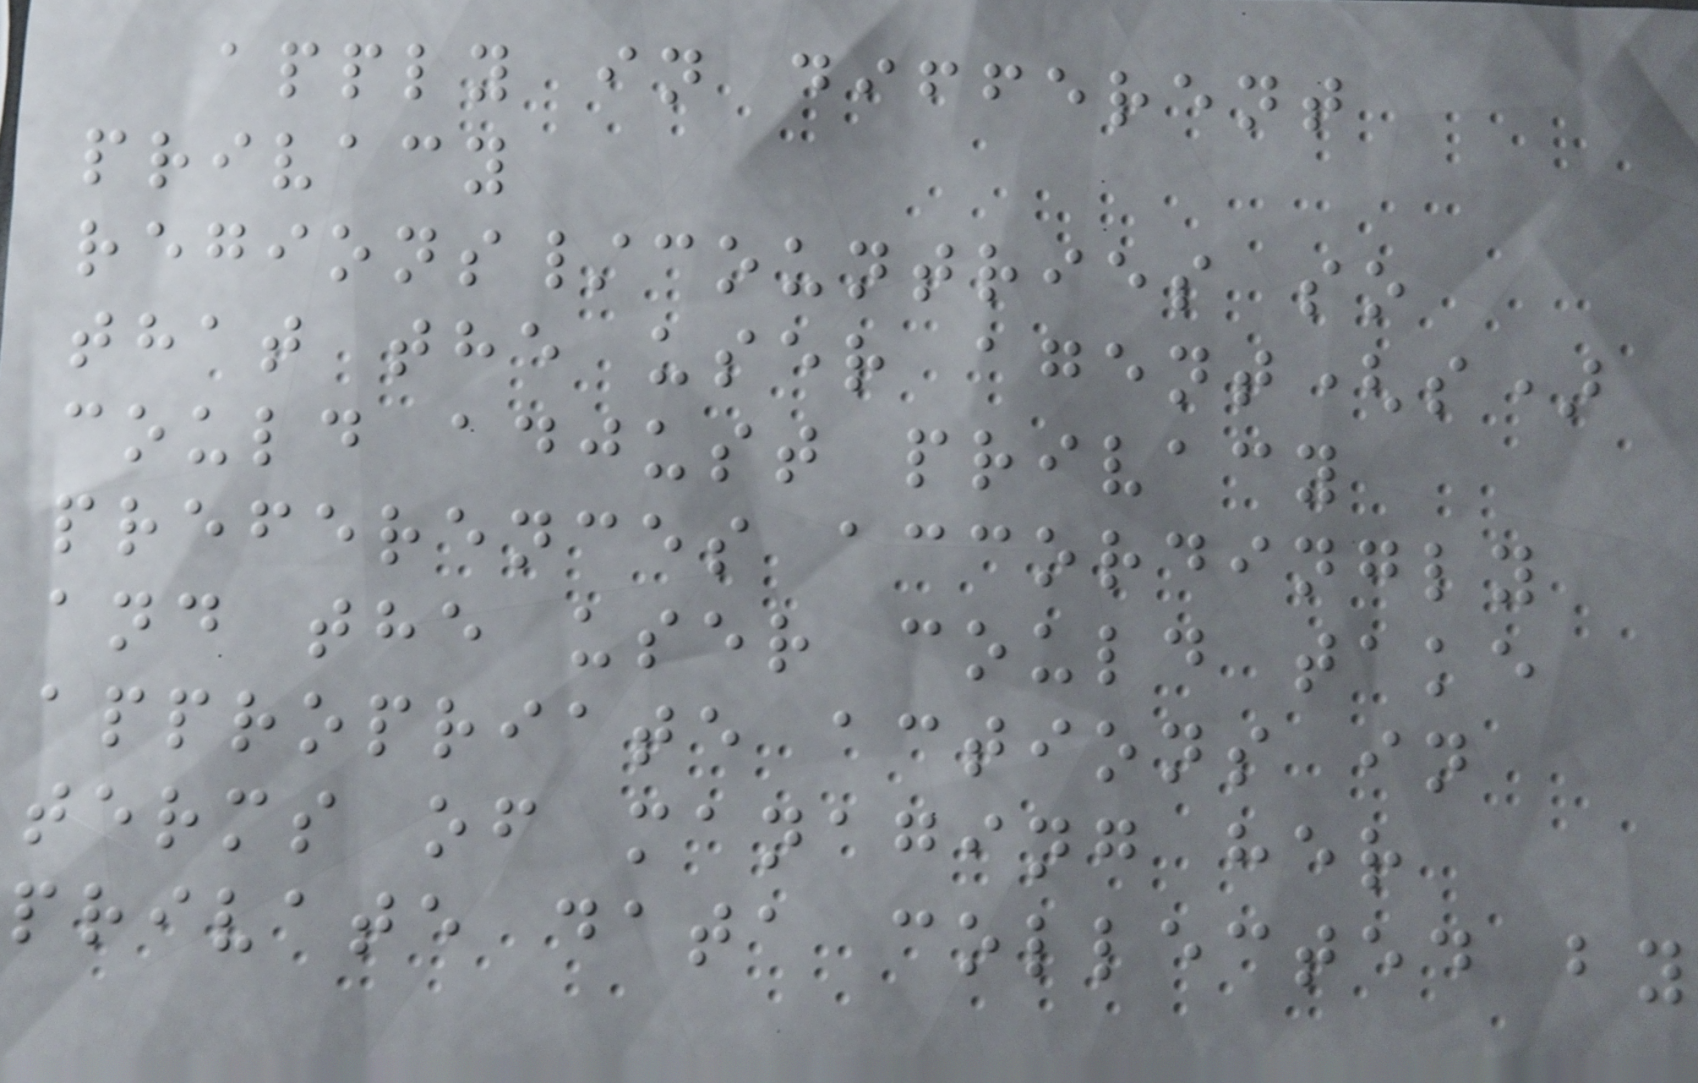apply in different
privacy
regions/countries so
that the user agent(s)
could adjust privacy
preferences accordingly
and the user could take
appropriate actions in
terms of managing her
private data collected by
